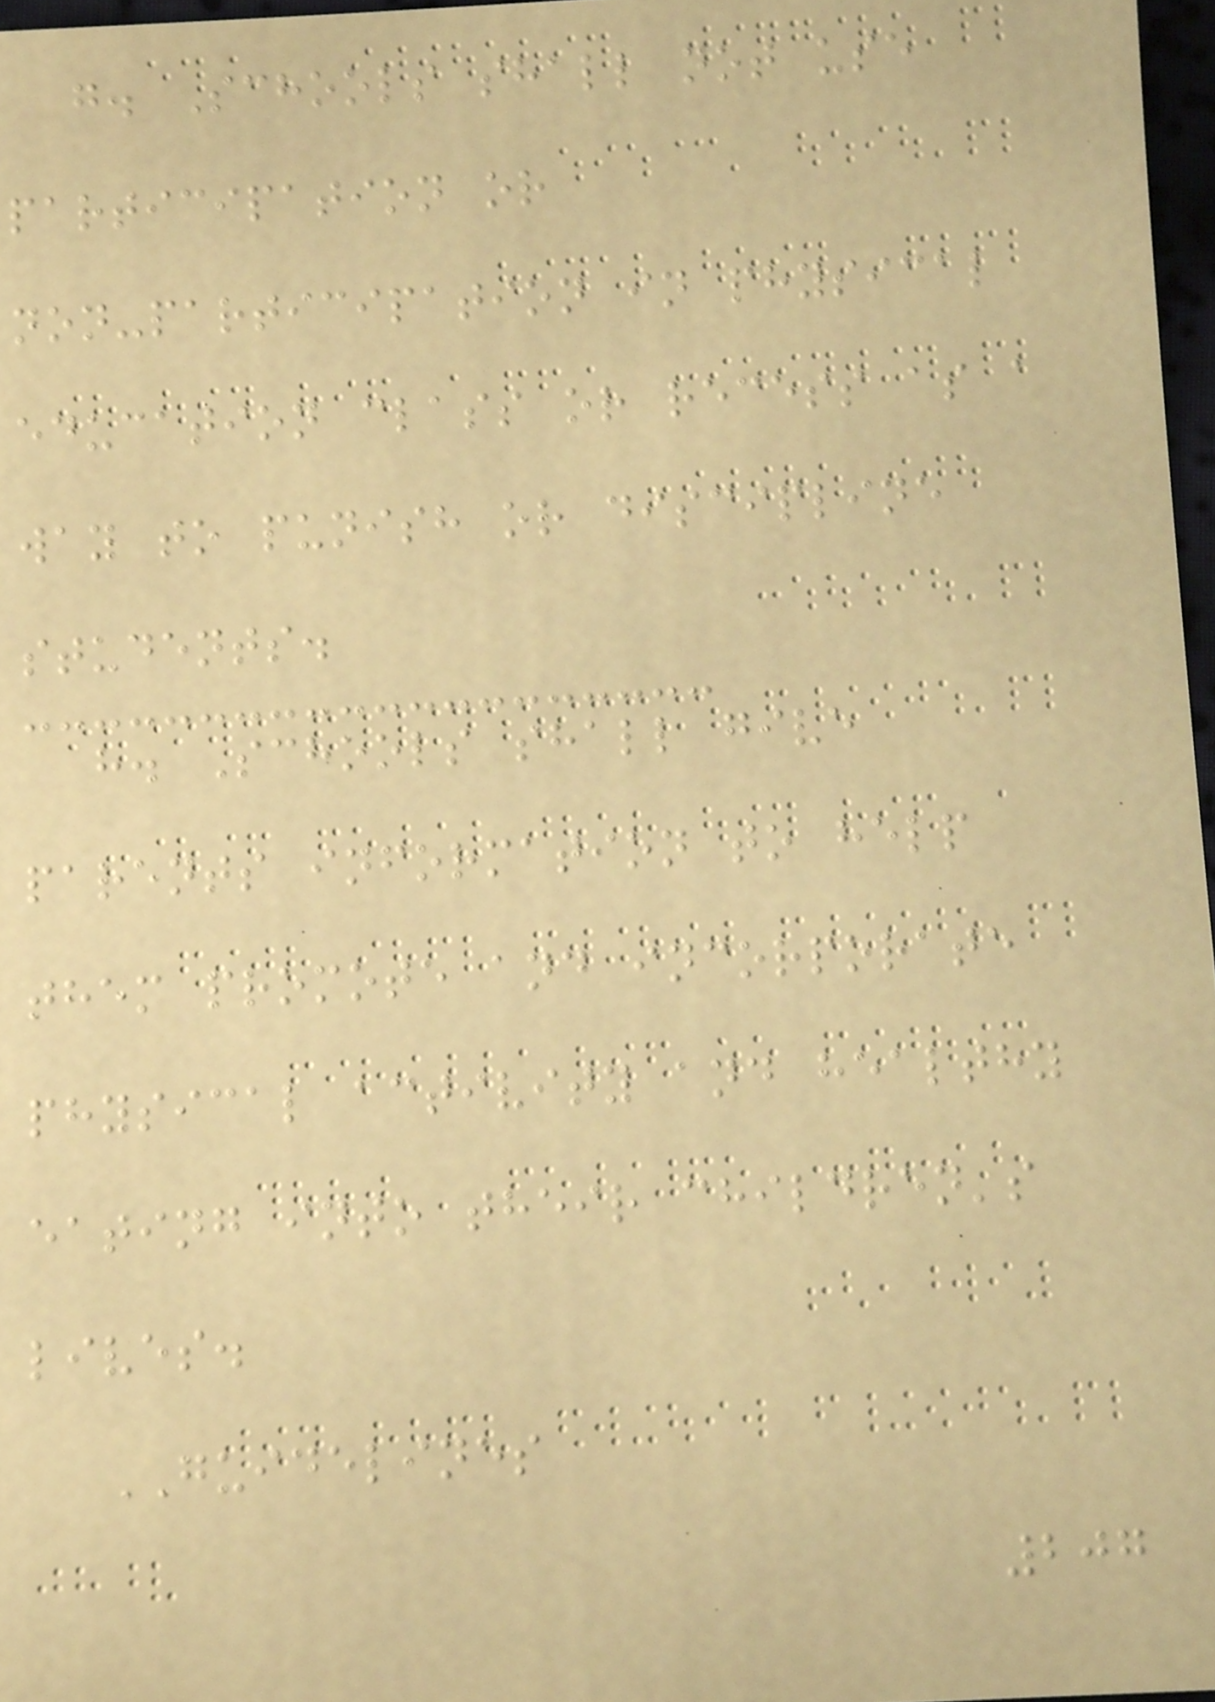g. Schools shall not use
participation or
non-participation in physical
education class or recess as a
way to punish or discipline
students.
h. Schools shall give
parents information to help
them promote and incorporate
physical activity and healthy
eating into their children's
lives.
GUIDELINES
207
